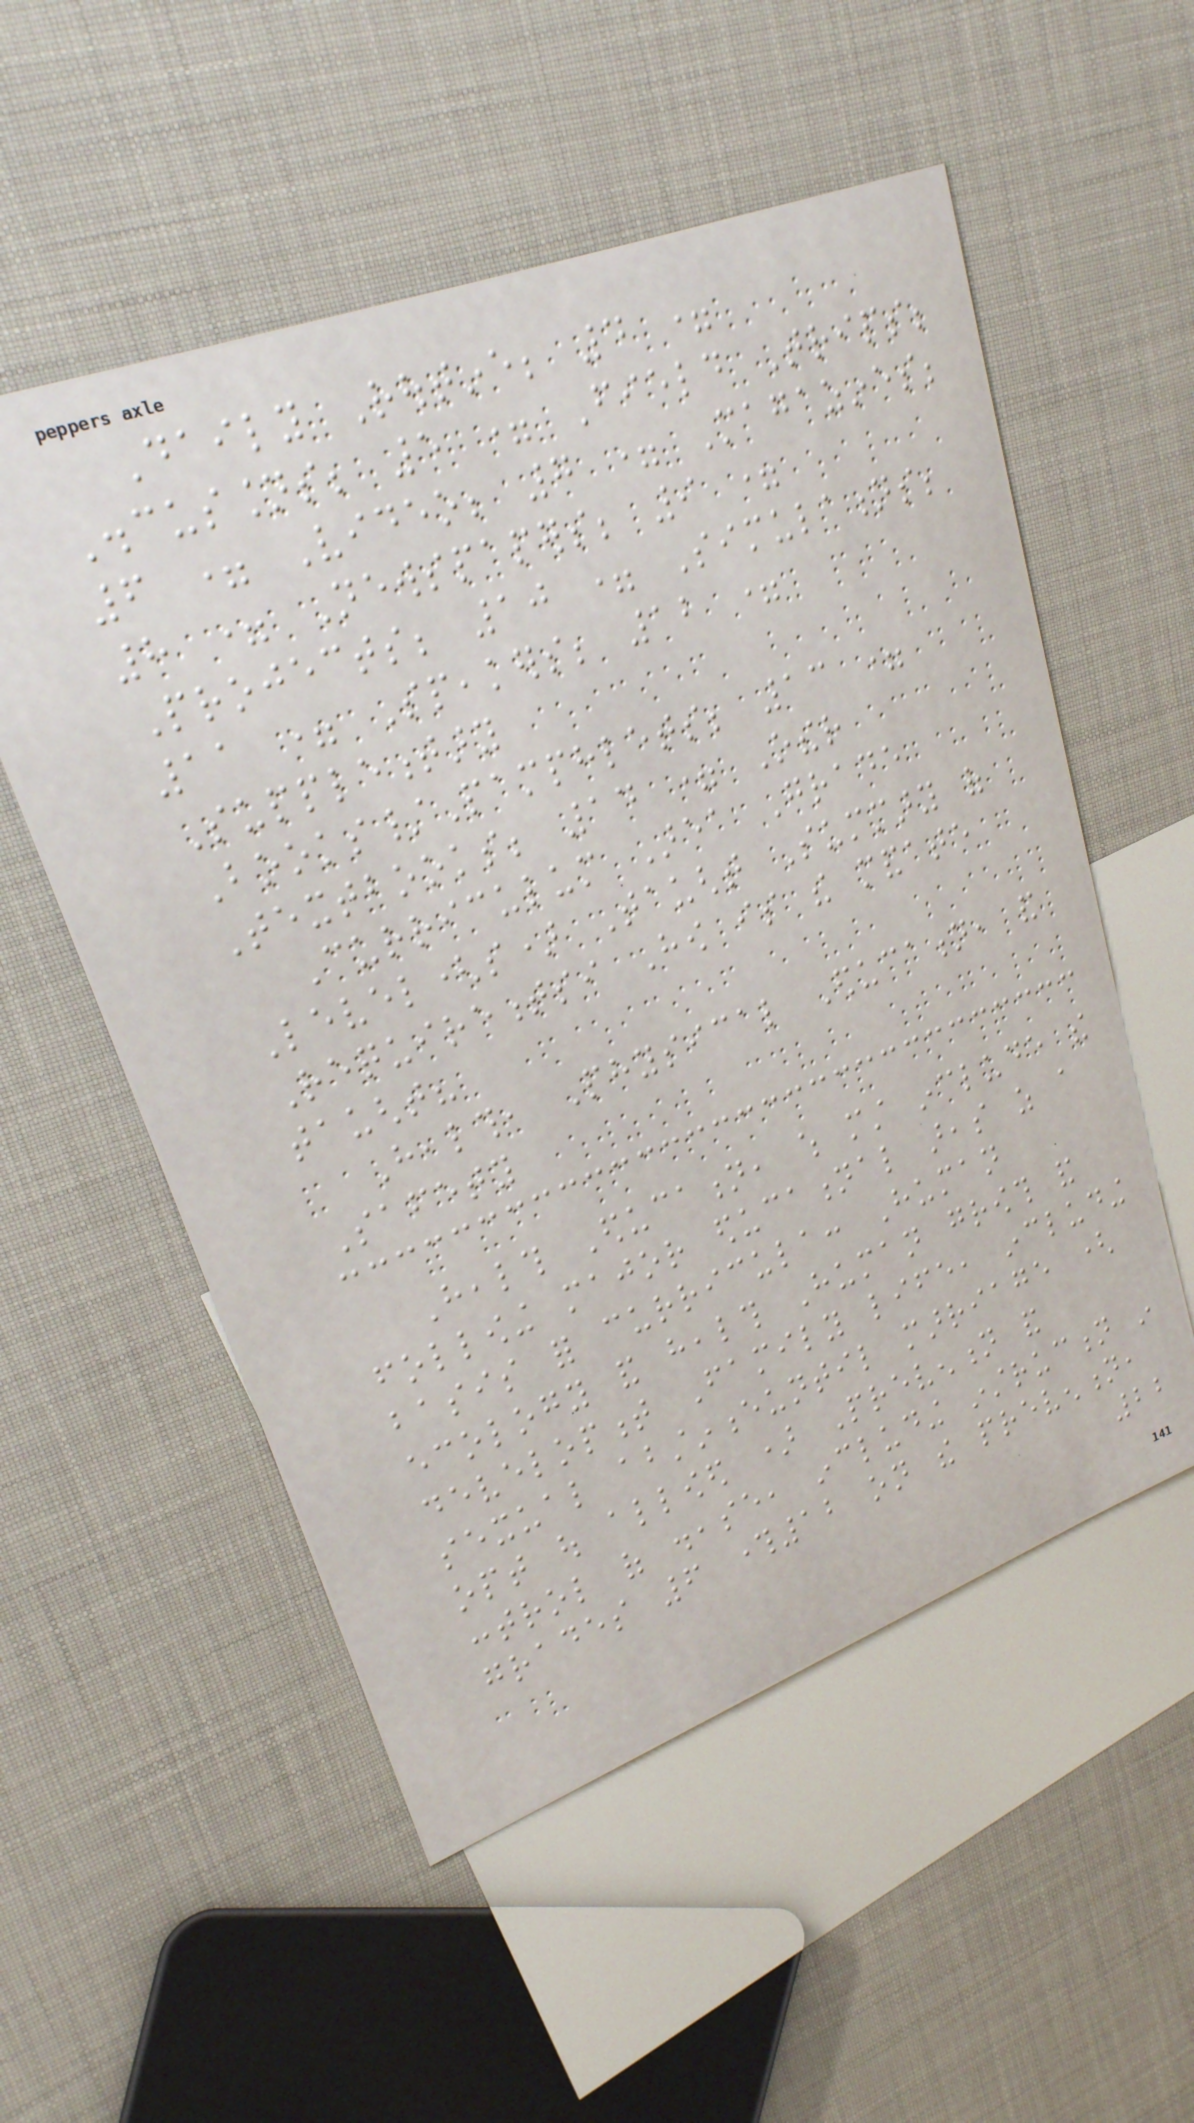Daily Routine; 4 =
Discussions; 5 = Field Trips;
6 = Video; 7 = Magazines;
8 = Newspapers; 9 =
Projects; 10 = Simulations;
11 = Speakers; 12 =
Supplementary
Books/Pamphlets; 13 =
Textbooks; 14 = Other
Curriculum Area Grade
Level(s) Taught Summary of
Requirementsi How is the mandate
taught?
Health, Physical Education, and
Safety
Health Education, which must include the
following major educational areas as a
basis for curricula: Human
ecology and health Human growth and
development Family life, including
sexual abstinenceuntil marriage (
opt out allowed ) Prevention and
control of disease, including instruction in
grades 6 through12 on the prevention,
22
